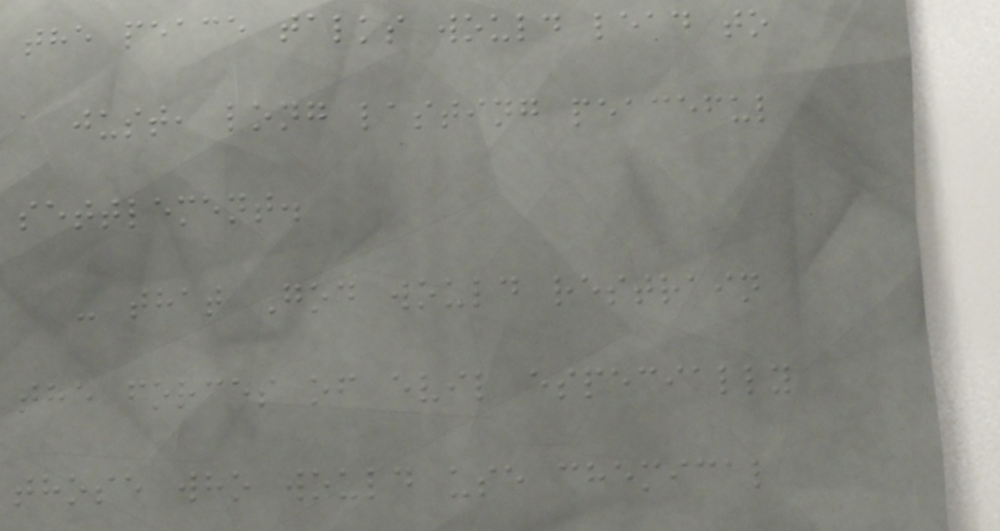the peace talks would lead to
a just, long lasting peaceful
settlement.
- that God would restrain
the forces of evil especially
those who would use chemical
